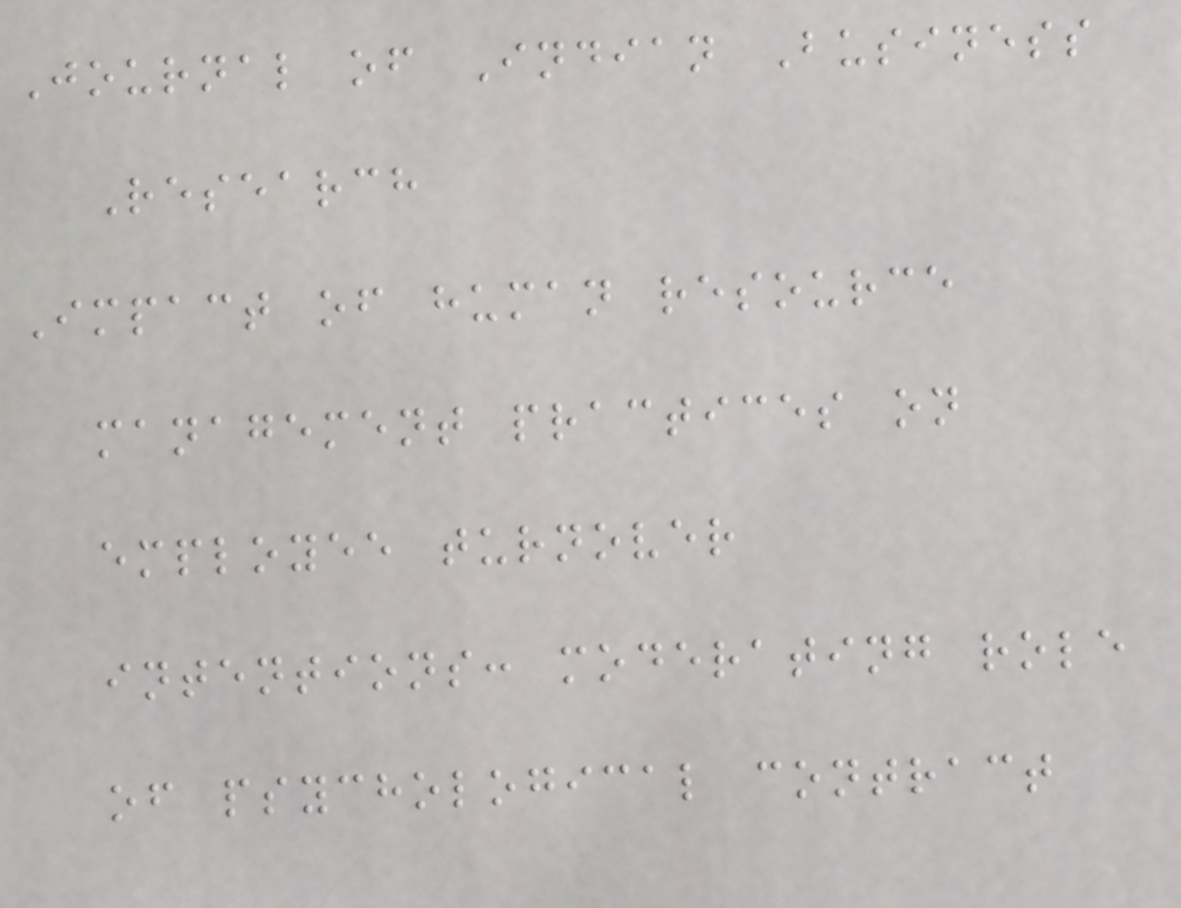Journal of Indian Business
Research
Impact of human resource
management practices on
employee turnover
intentions: moderating role
of psychological contract
